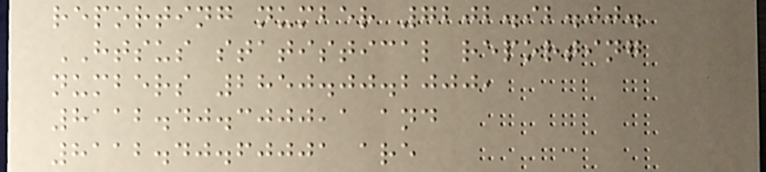reporting number 7202.92.00.
HTSUS statistical reporting
numbers 2850.00.2000,
8112.40.3000,1 and
8112.40.60001 are
